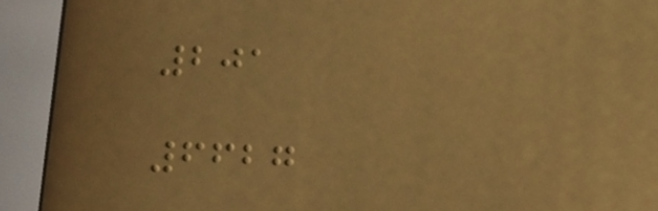201
6627
